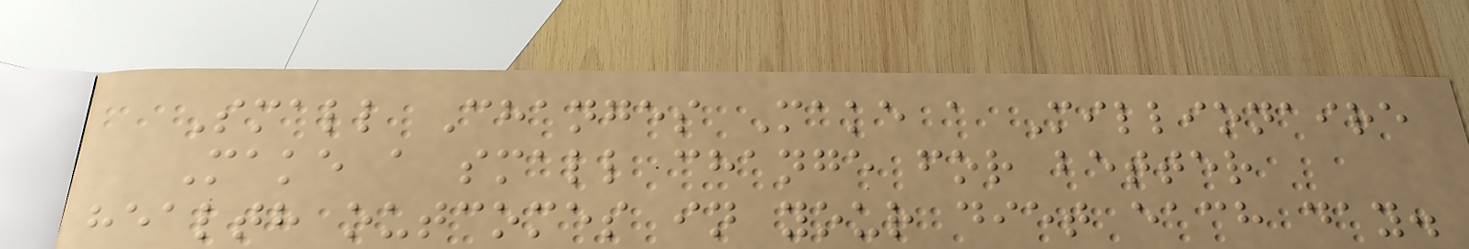Small Changes Make a Millionaire
Make a small change for better
health outcomes in your diet each day.
